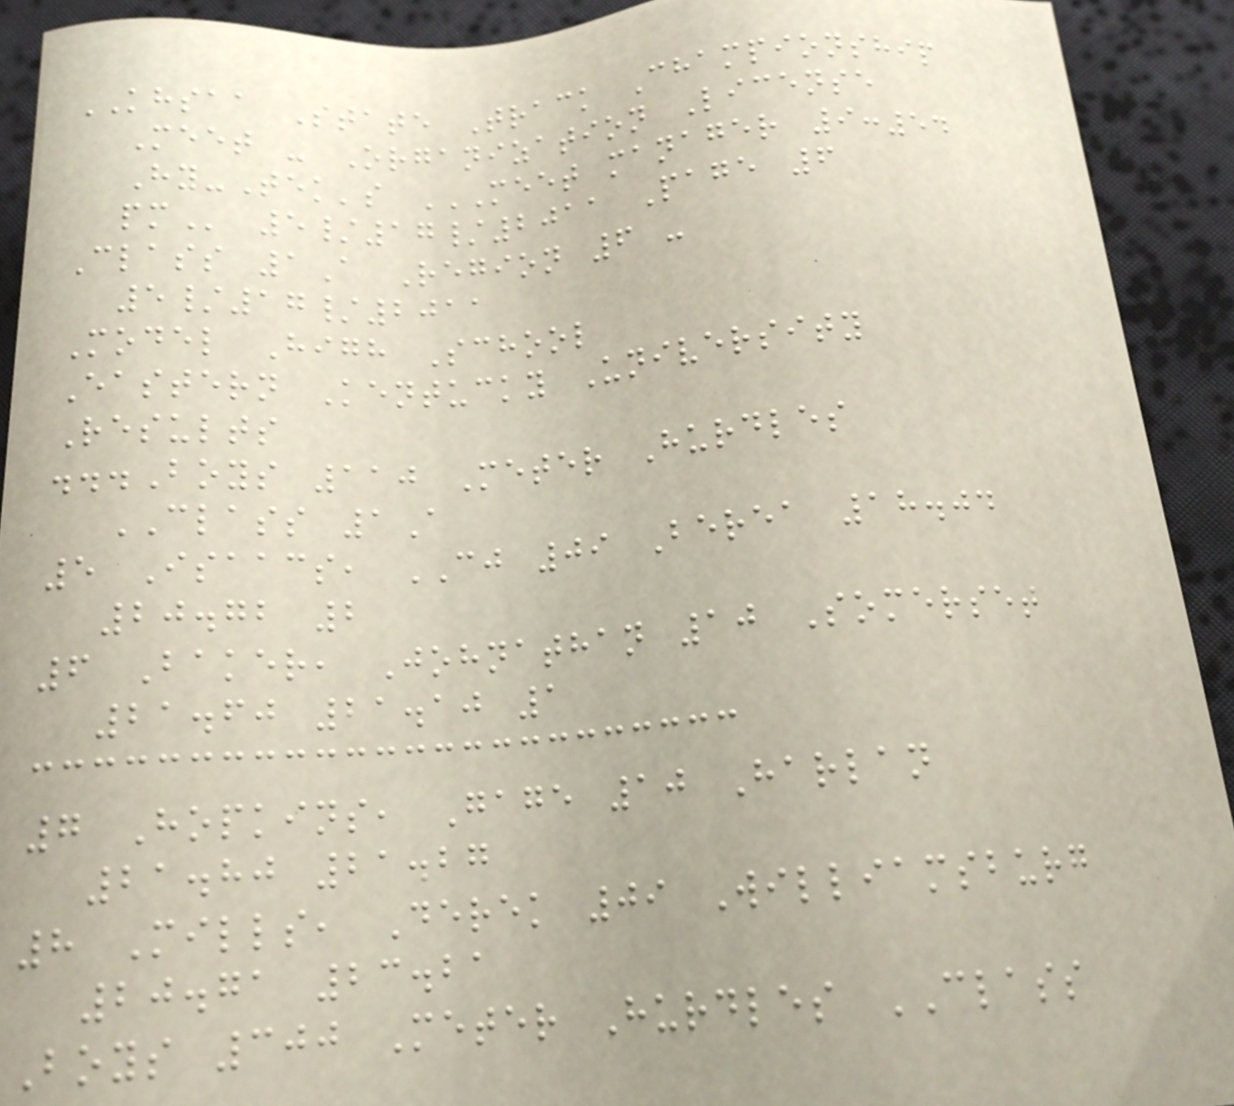KHSAA State Track Championship
Meet - Organization License
Hy-Tek's MEET MANAGER 9:54
PM 5/17/2011 Page 6
Class 1A Region 6 -
5/17/2011
Model High School
Eastern Kentucky University
Results
...Boys 110 Meter Hurdles
CLASS 1A
5 Isaacs, CJ 09 Berea 18.04
20.72 2
6 Baker, Johnathan 10 Somerset
21.60 21.10 1
7 Hopkins, Gage 10 Harlan
21.80 21.27
8 Mills, Derek 09 Williamsburg
20.71 23.21
Boys 300 Meter Hurdles CLASS
